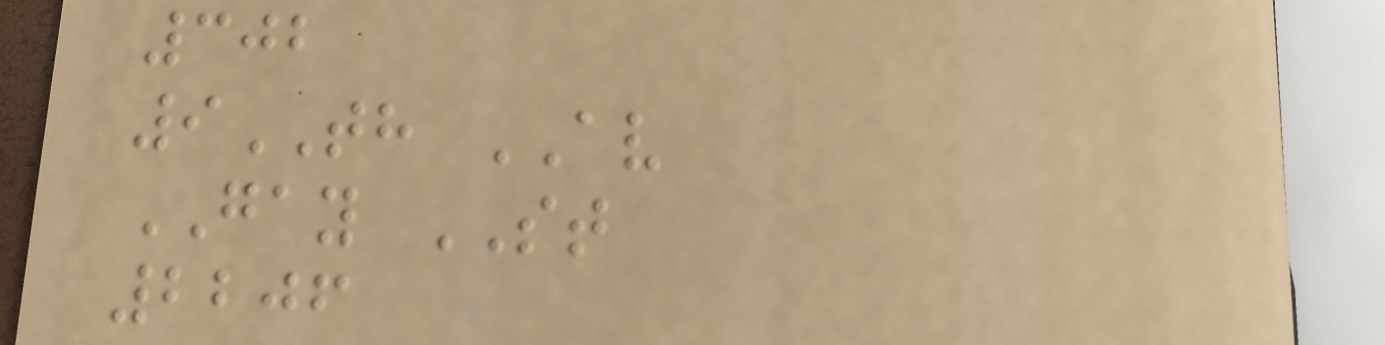302
9TH AV
GAY ST
2206
